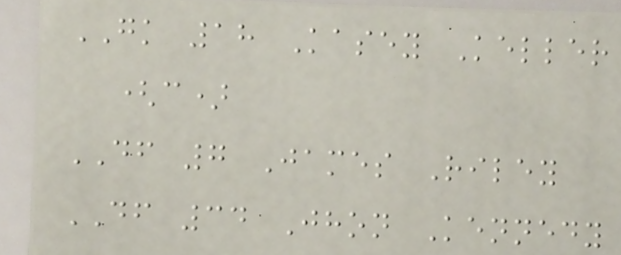GK 18 Kasey Keller
(c)
DF 7 James Riley
DF 34 Jhon Kennedy
